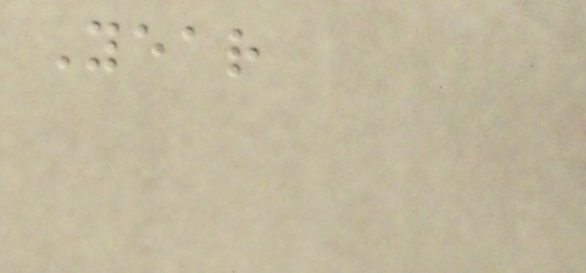Year
